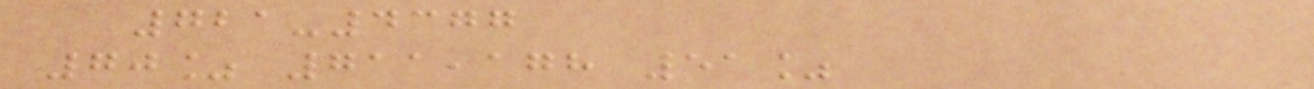721-4377
70% 711,178 51%
